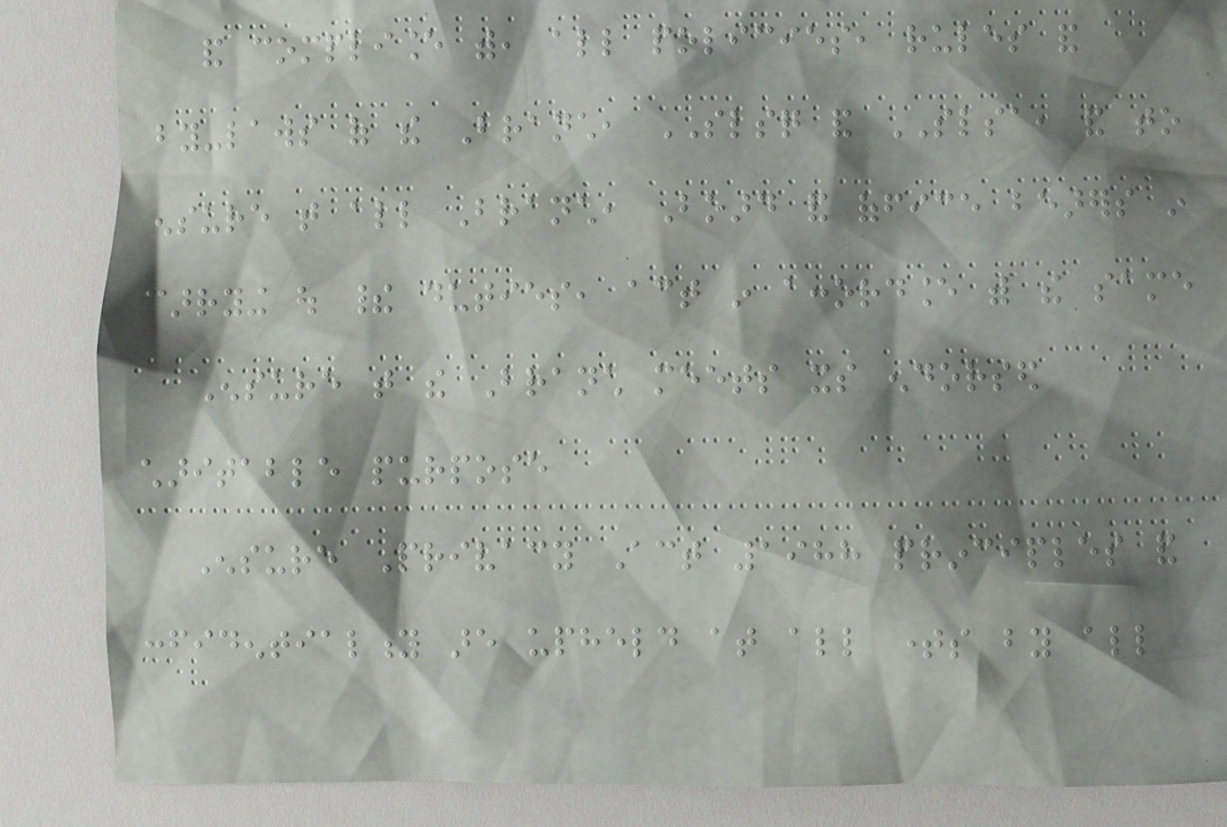and compliance with, all policies, rules and
by-laws of the Branch, SLSQ and SLSA, and to
ensure that all Branch, Board and office bearers in
carrying out their duties, act in accordance with the same
Ensure that the Branch meets its endorsed
charitable purpose
Ensure Privacy Act 1988 principles and
confidentiality are upheld at all times by all
